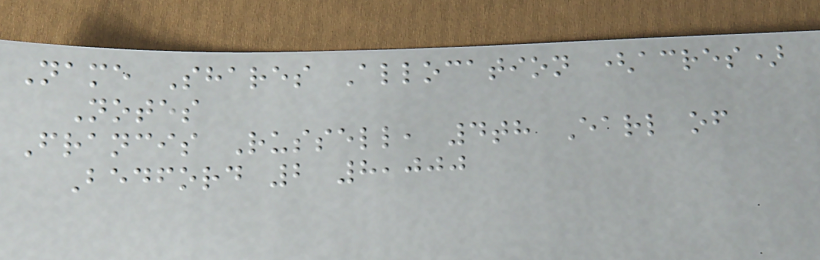Name Shares Allocation (acres)
Notes
Francis Russell, 4th Earl of
Bedford 2 8,000
